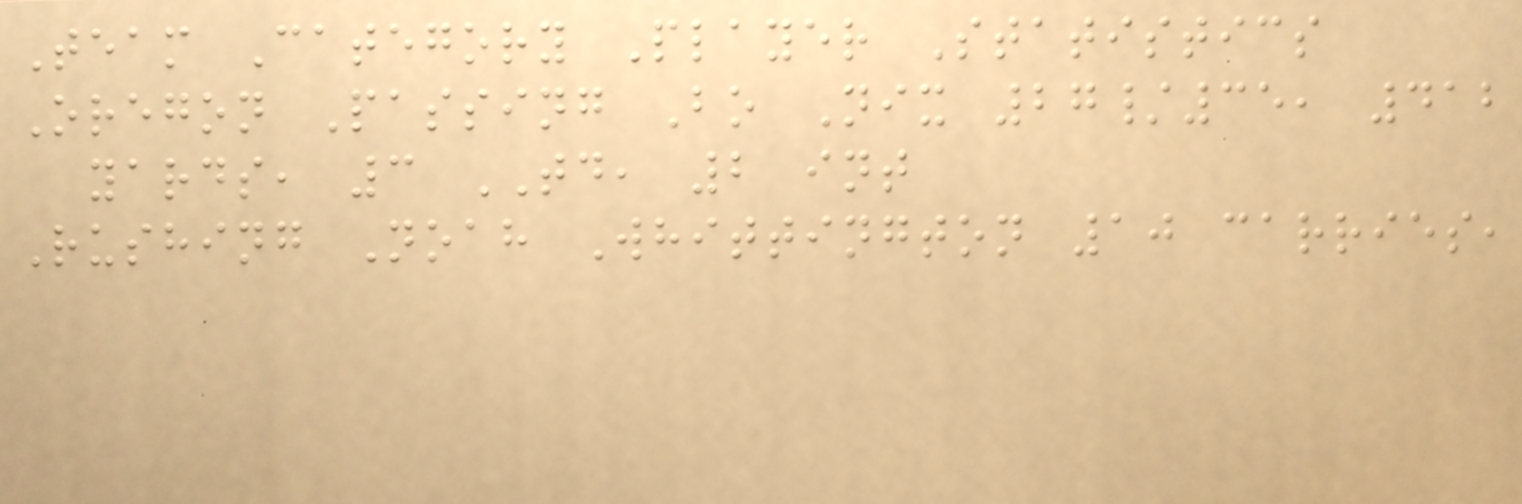Team Category Player Statistics
Oregon Passing Bo Nix 27/35, 412
yards, 3 TD, 2 int
Rushing Noah Whittington 10 carries,
